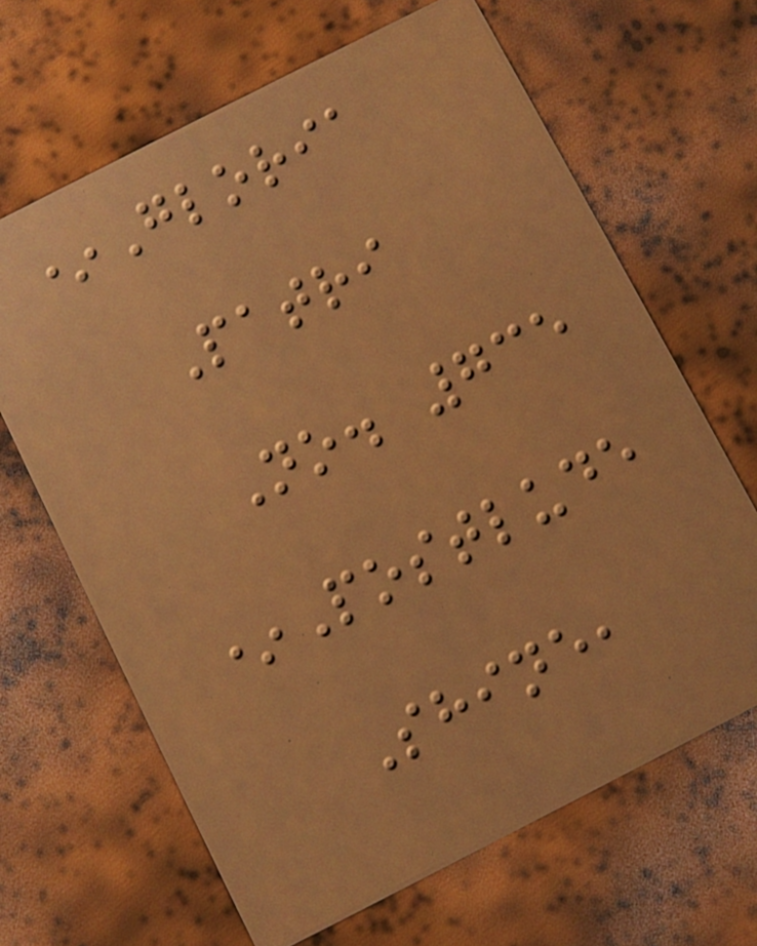*Gloria
Patri
No. 735
*Postlude
Shine,
